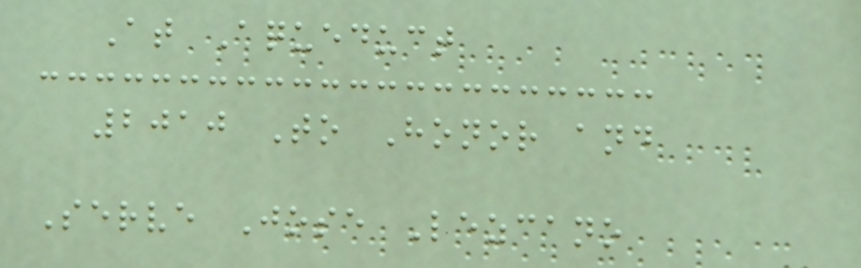At Aqueduct
2010 To Honor and
Serve Jose Lezcano
